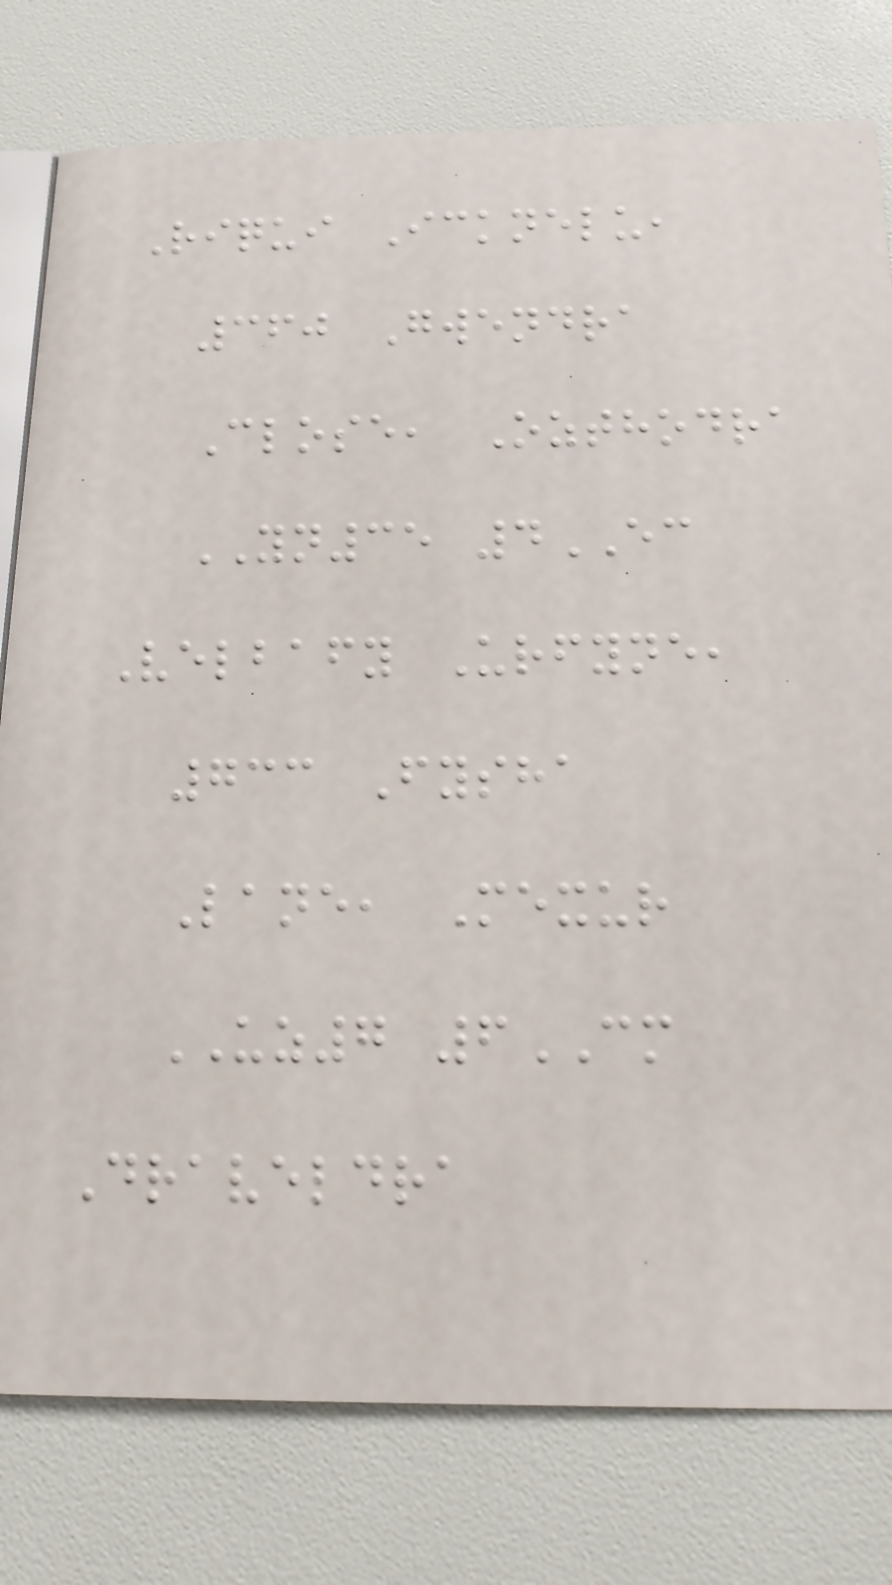Riqui Icknelu,
360 Gwendra
Close, Ozthodra
YN35 4EC
Velbafy Urfyne,
733 Fysha
Lane, Mexur
UZ7 6CM
Draveldra
